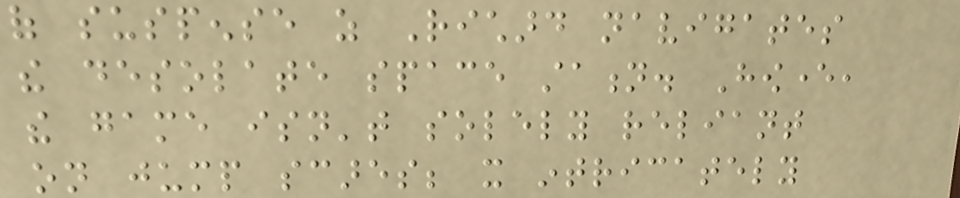of suspense as Richard navigates
the desolate space station. However,
the game isn't solely reliant
on jump scares; it intricately
